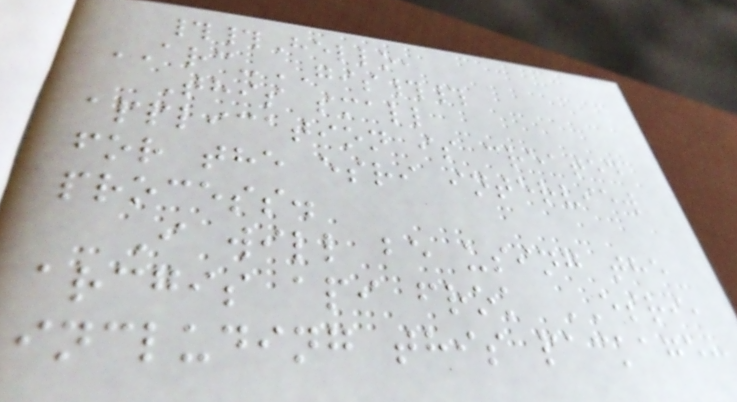##Hello,
ARC-GIS##
This small
application is created
for the esri interview
process.
I will be using the
arcgis api frok ESRI,
including this package:
